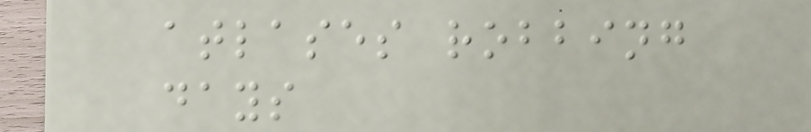atlases robbing
days
